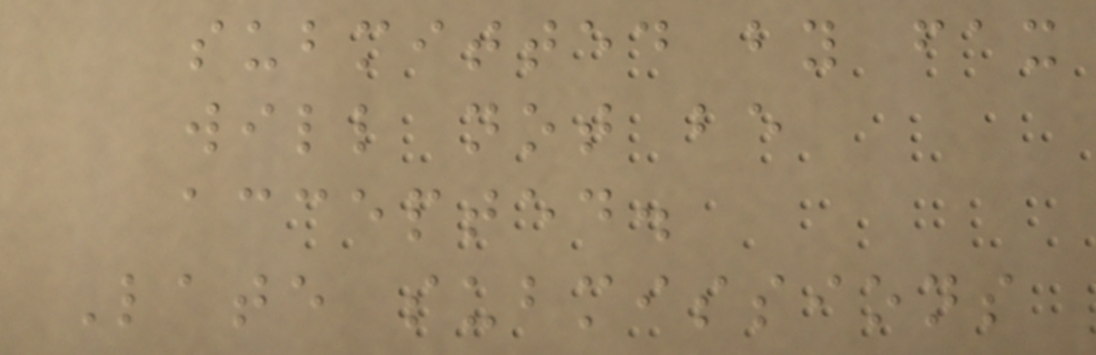submitted by fax
will not be
accepted.
Late submissions
